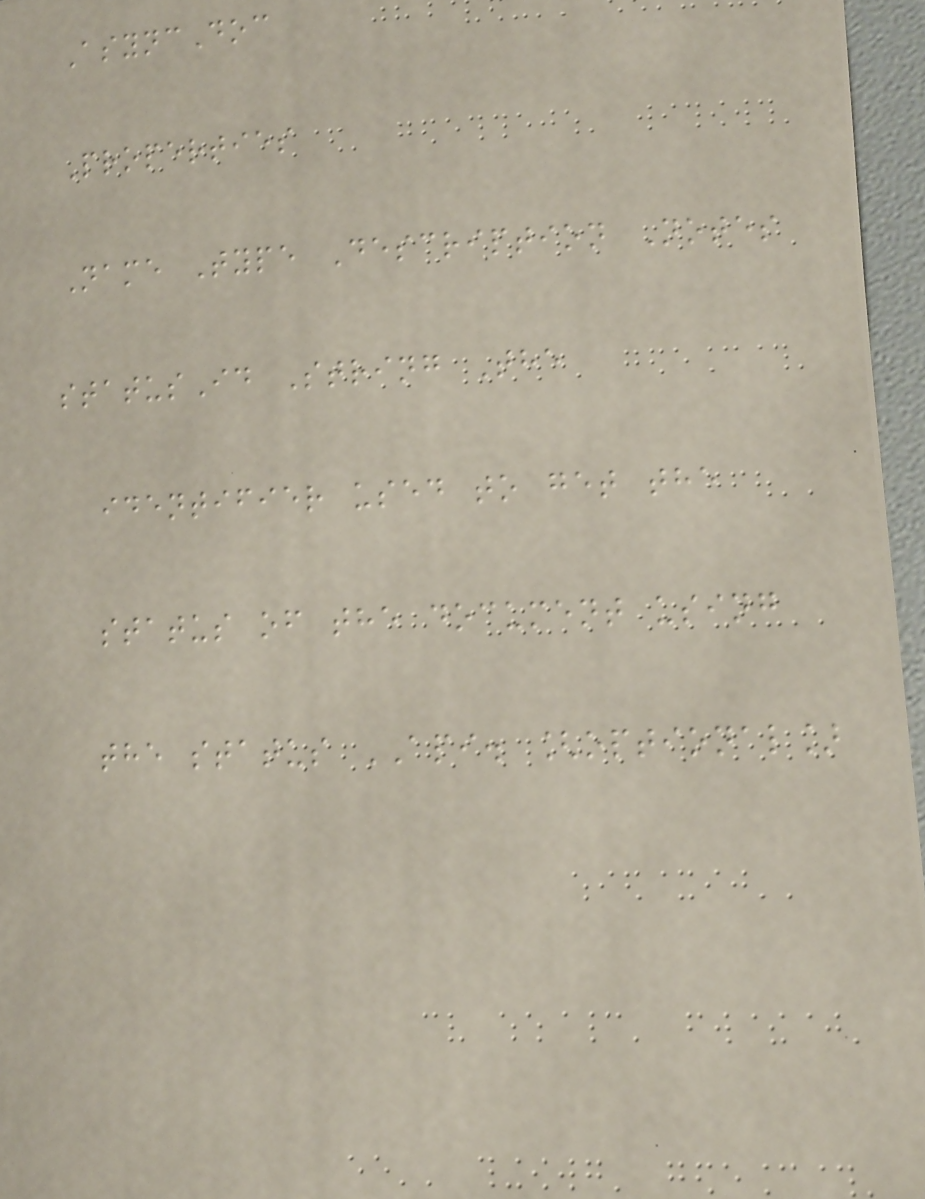AsyncDoc
Properties
Name Type Description Notes
statusId String The
identifier used to get the
status of the document using
the status API. [optional]
